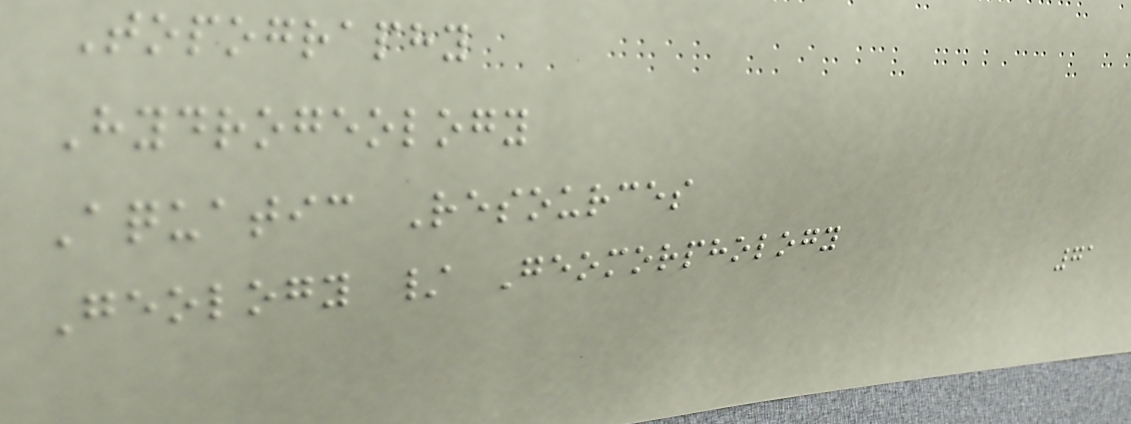Topography
Hydrogeology
Aquatic Resources
Geology / Geomorphology
71
